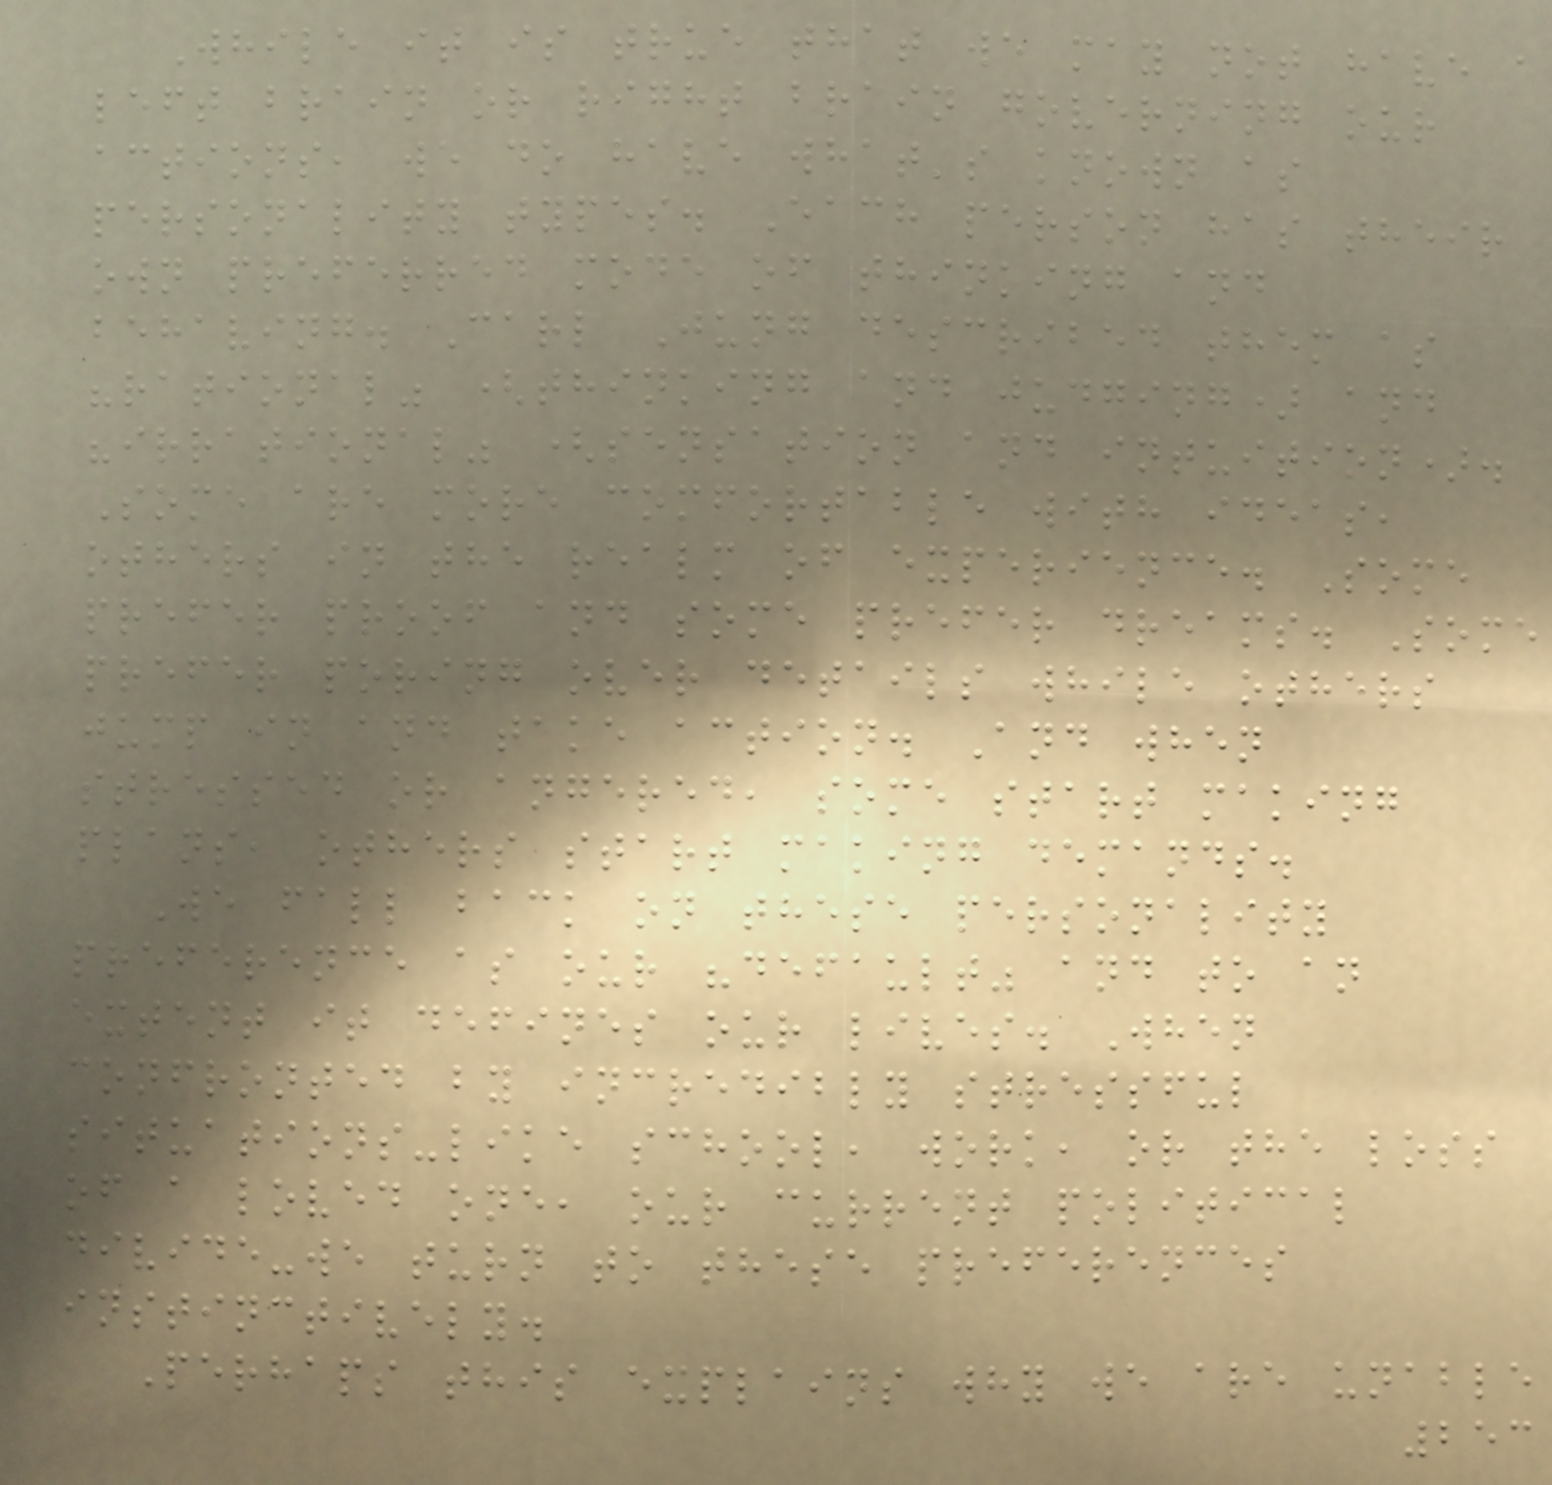While it is true that we may not have a
left brain or right brain governing our
actions, we do have what's known as
personality types. Each person has their
own preferred mode of thinking and
behaving. Carl Jung described them as
"rational" (thinking and judging) and
"irrational" (sensation and intuition).
Some are more comfortable with ideas,
others in the realm of experience. Some
prefer proof and some prefer dreams. Some
prefer poring over details while others
jump in and take action. And when
stressed or angered, some start making
plans, others start making demands.
We fall back on these personality
preference as our "default" and to an
extent it defines our lives. When
confronted by incredibly stressful
situations-like school, work, or the loss
of a loved one, our current political
divide-we turn to these preferences
instinctively.
Perhaps this explains why we are unable
253
